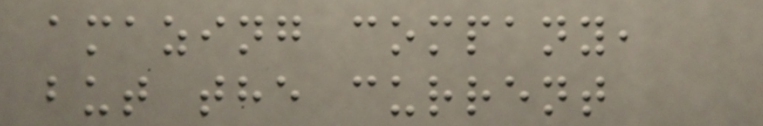amazing company,
but the current
